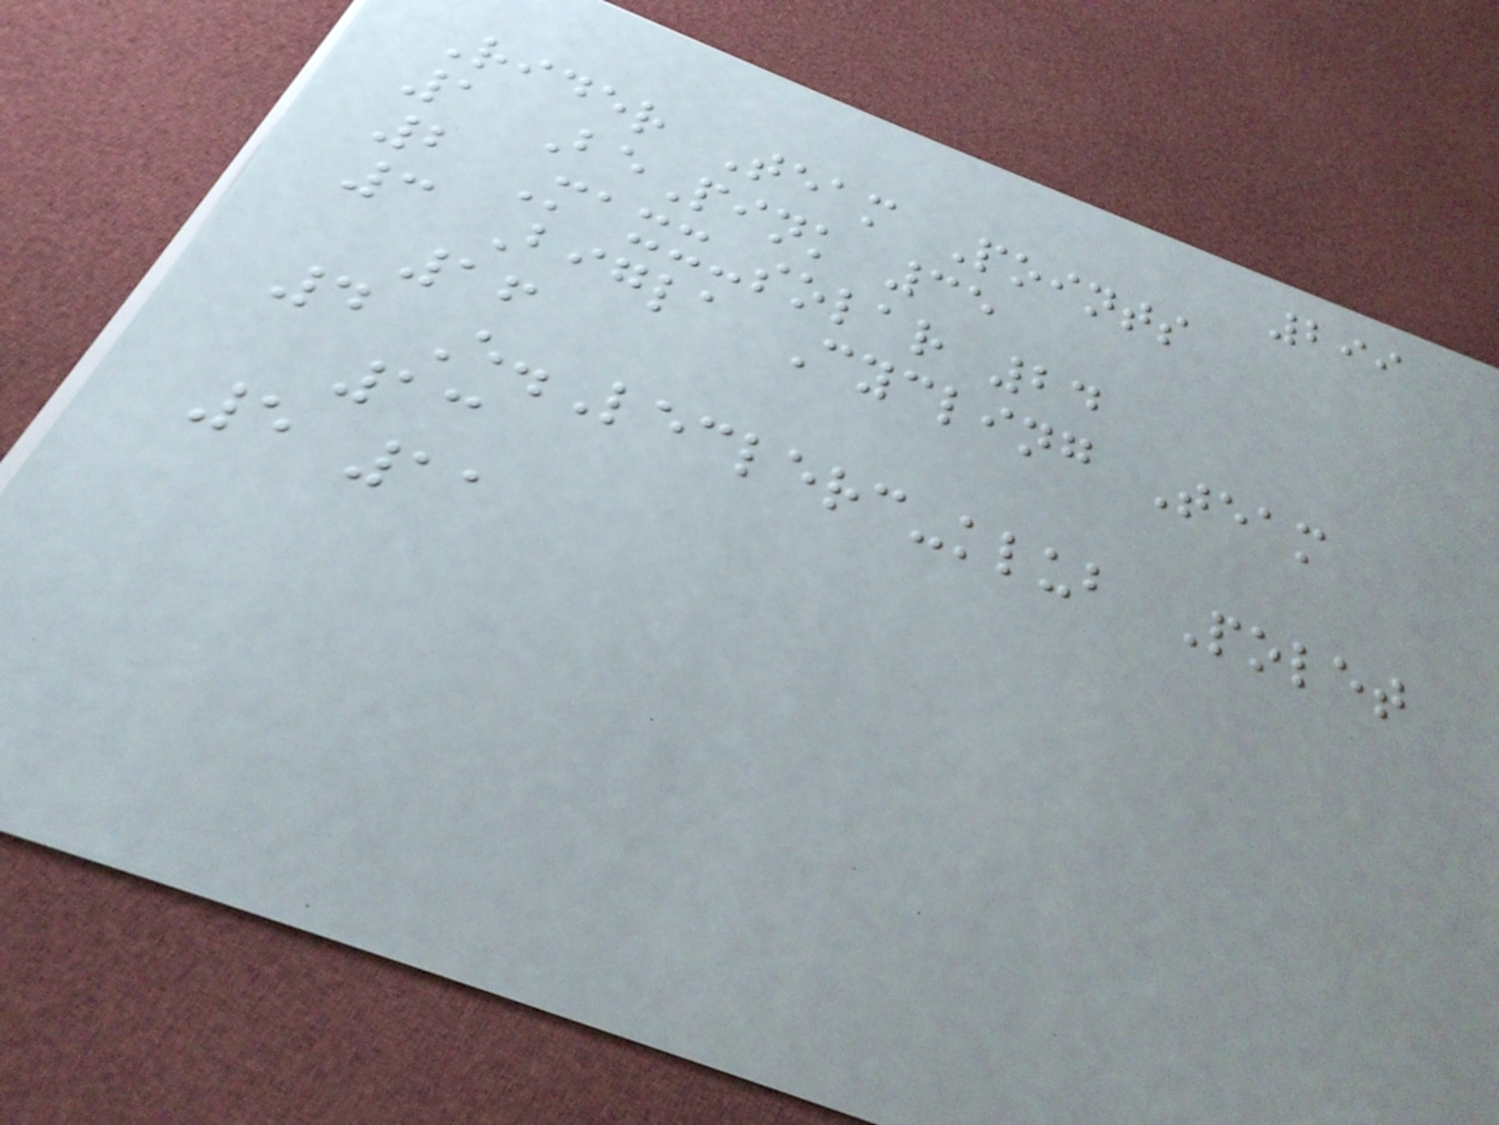299
Rider Team Points
1 BePink 35
2 Maxx-solar 24
3 Bigla Cycling Team
16
4 E.Leclerc-klub Polet
13
5 11
